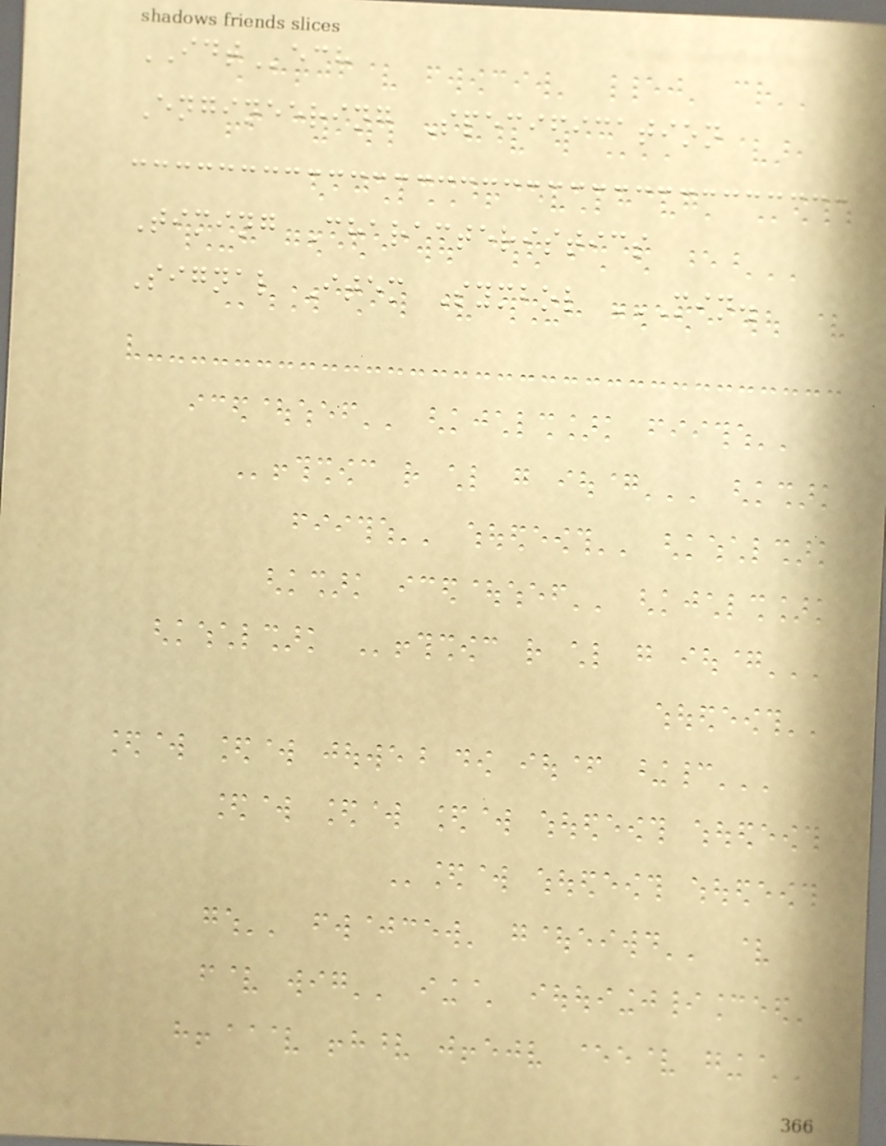IDTech
Engineering Specification
Timing Characteristics
Signal Item Symbol MIN.
